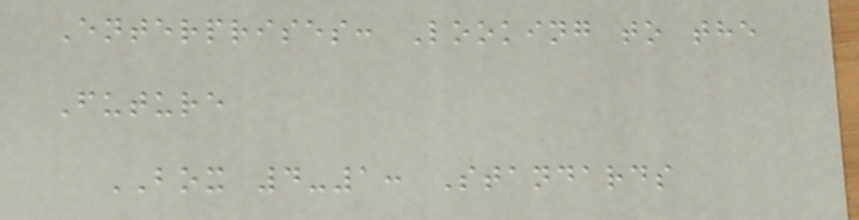Enterprises: Looking to the
Future
BOX 4-1: Standards
